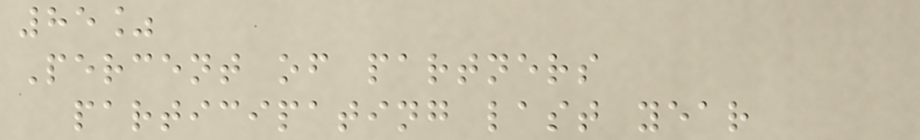85%
Percent of partners
participating last year
